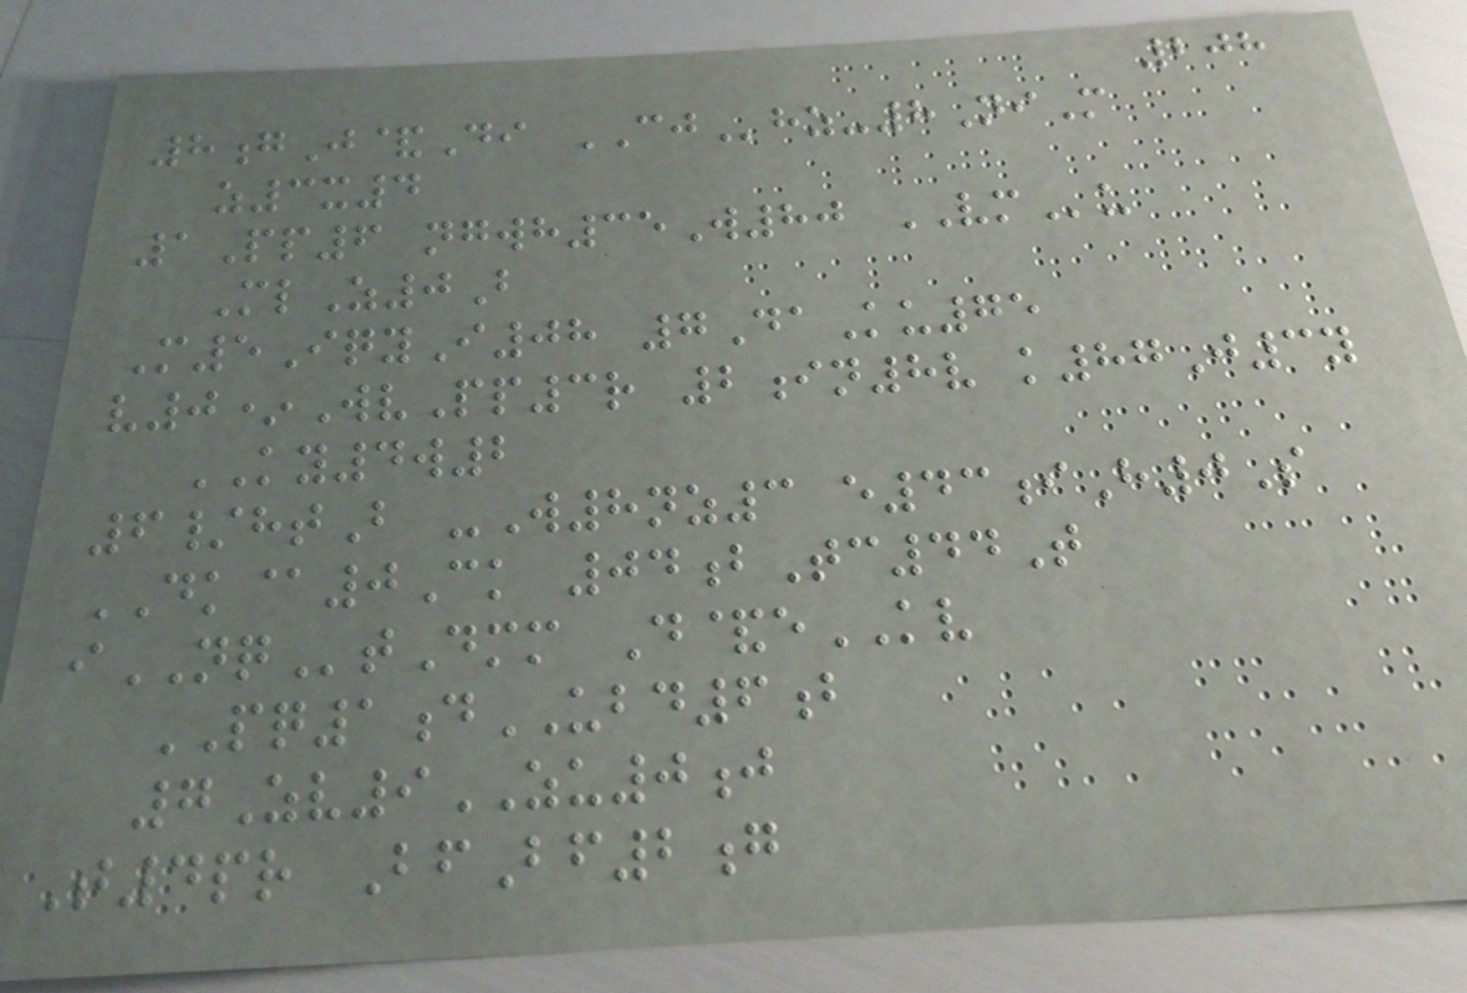208
8gJ&Di CJhz-8NiM
z3x4
1Pp6 ngwh35W80 VMu
MlZ0B
M5IqyI08 7DaKu75
v0*WvPp3r 2in8v k87J3y
KY4w2
6/htB -W8nz3 e43iH0S
DK@0Ck 04bTc44T
iNQtDmm D&eKV
PQ1dUBD6b
7Zv9ZU0j
T4pr BfBf2g
